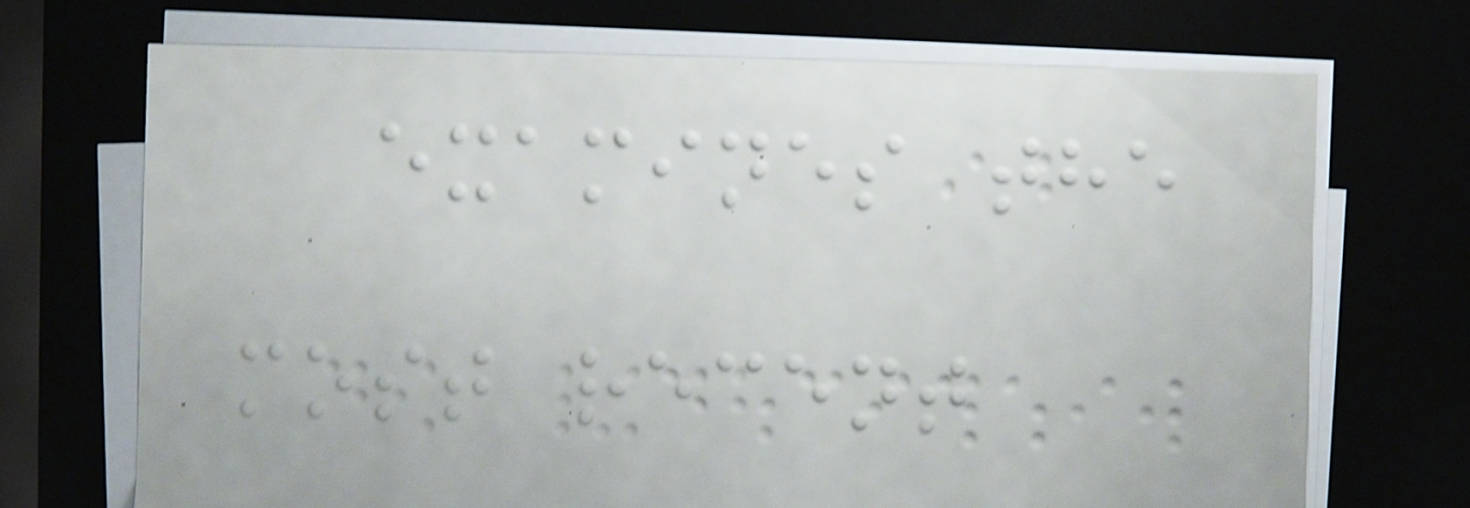examines the
most recent
